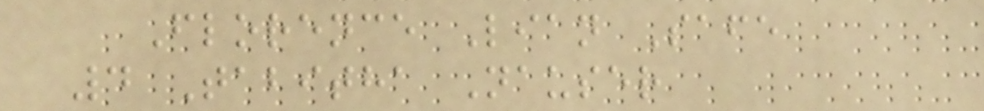Florence Lian Safe
4 Tabitha Nauser
